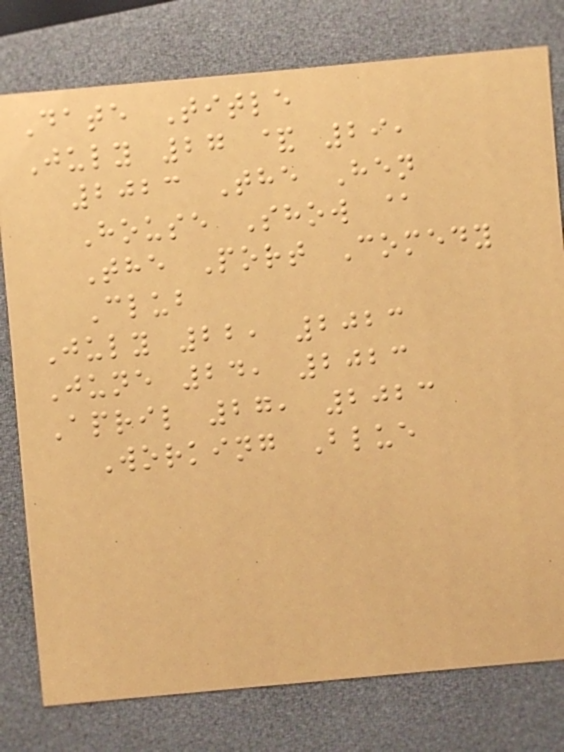Date Title
July 27 & 29,
2023 The Hen
House Show @
The Port Comedy
Club
July 22, 2023
June 24, 2023
April 27, 2023
Working Blue
